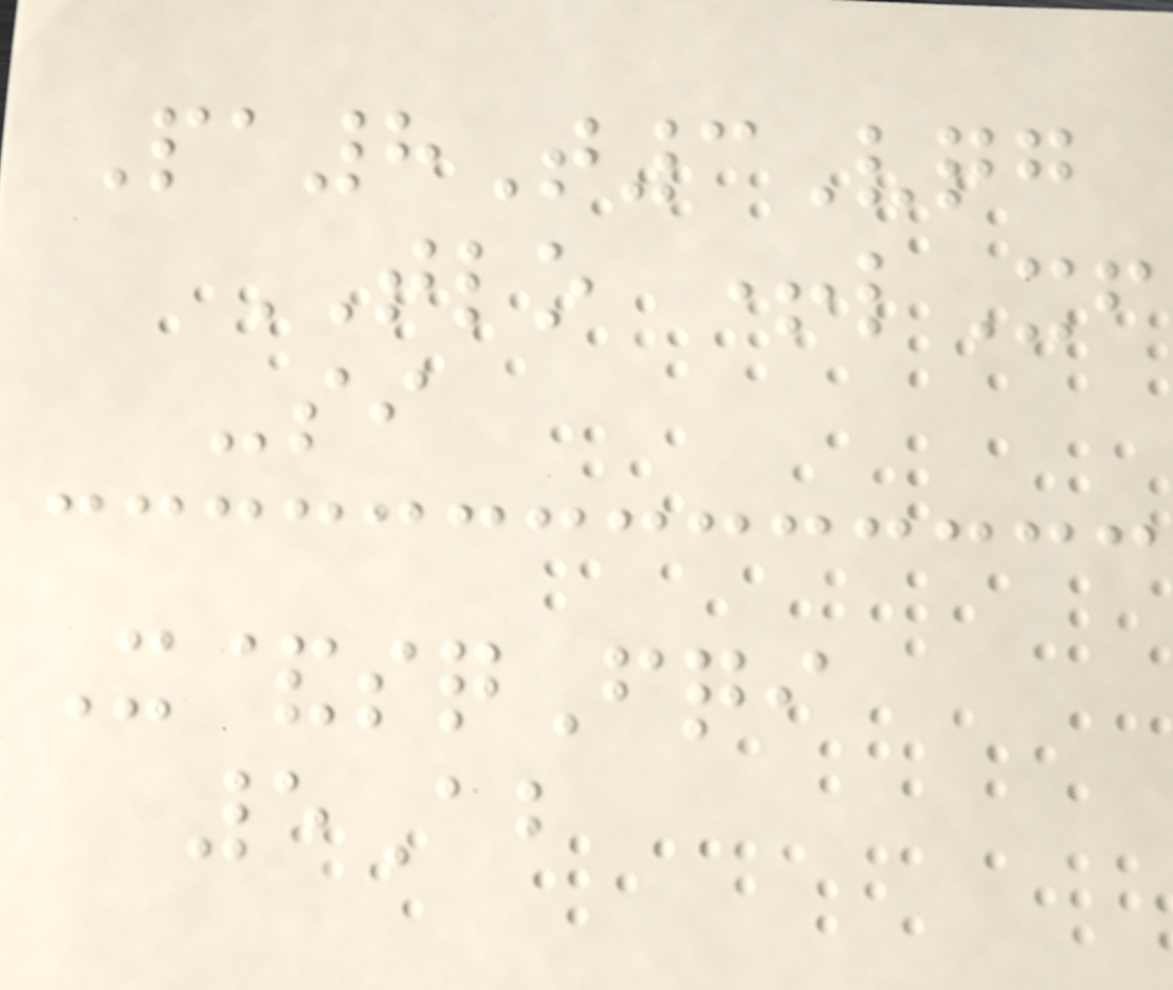Pa8T3Vqg
TLO +lXf
-si
X&sqFqi
5Ab
